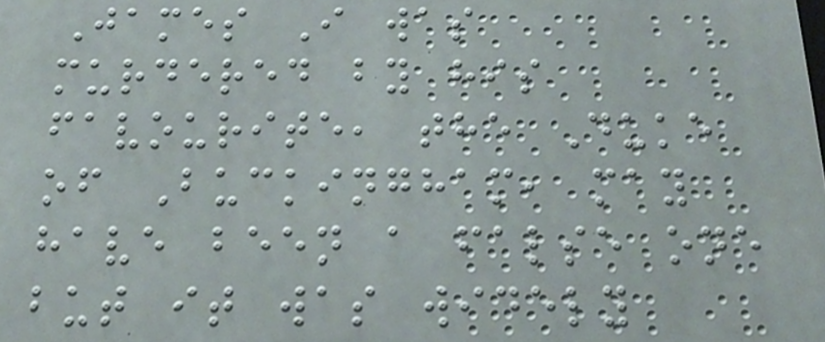James I was
murdered by his
favourite, the Duke
of Buckingham, may
have been a false one
but it was widely
